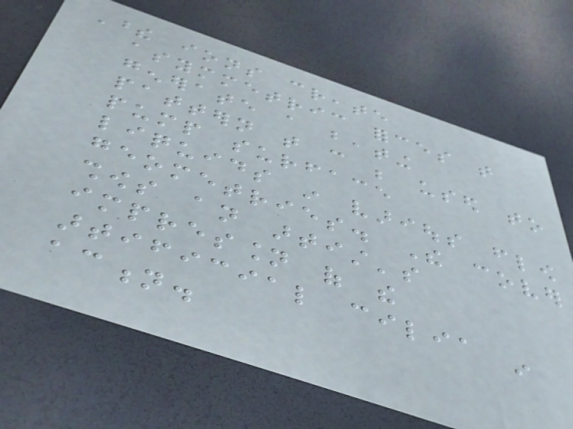These ions create
asymmetric forces that
generate a beating
pattern that can be used to
pump surface
liquids in various flow
geometries. The cover
shows an artist's
impression of the
artificial cilia in
action.
